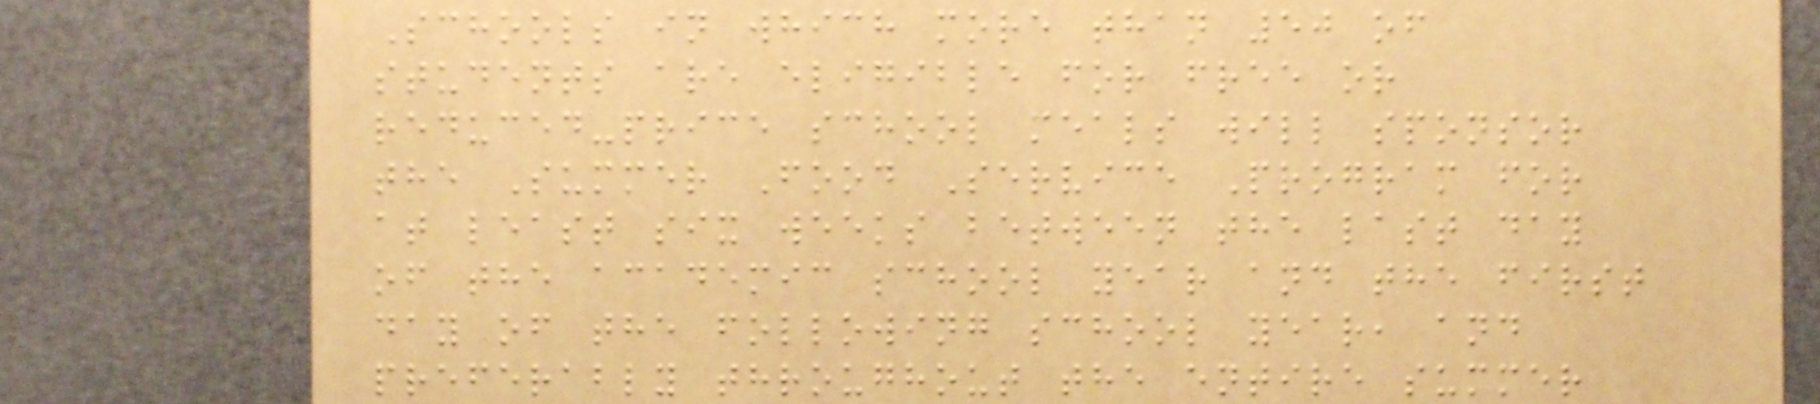Schools in which more than 50 of
students are eligible for free or
reduced-price school meals will sponsor
the Summer Food Service Program for
at least six weeks between the last day
of the academic school year and the first
day of the following school year, and
preferably throughout the entire summer
